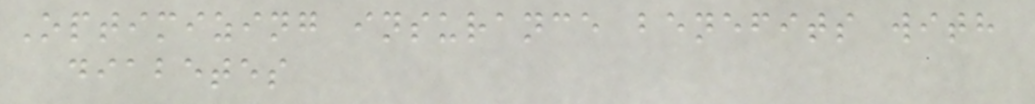Optimizing insurance benefits with
diabetes
